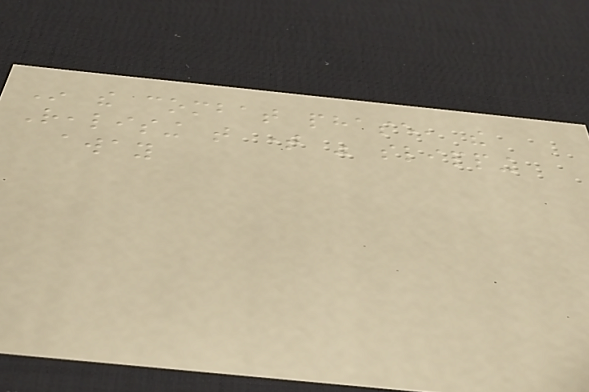In the combat phase, the
Realising that time was slipping
away
